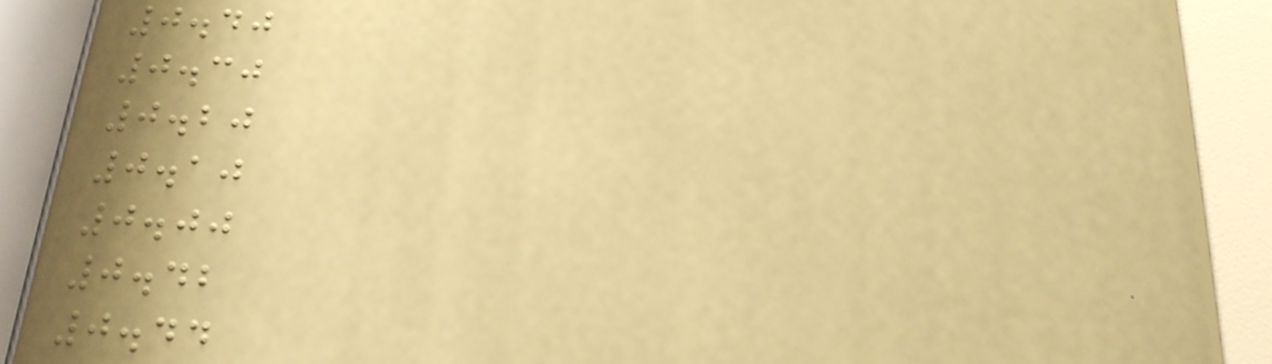0.40
0.30
0.20
0.10
0.00
0.42
0.44
